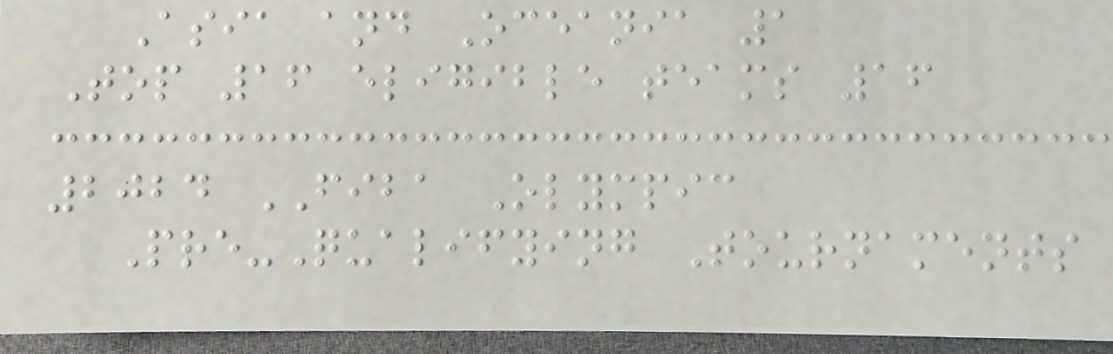Asia and Oceania 1
Top 16 eligible teams 16
2024 FIBA Olympic
Pre-Qualifying Tournaments
